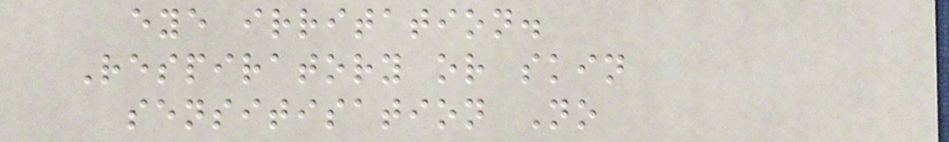eye irritation.
Respiratory or skin
sensitisation No
